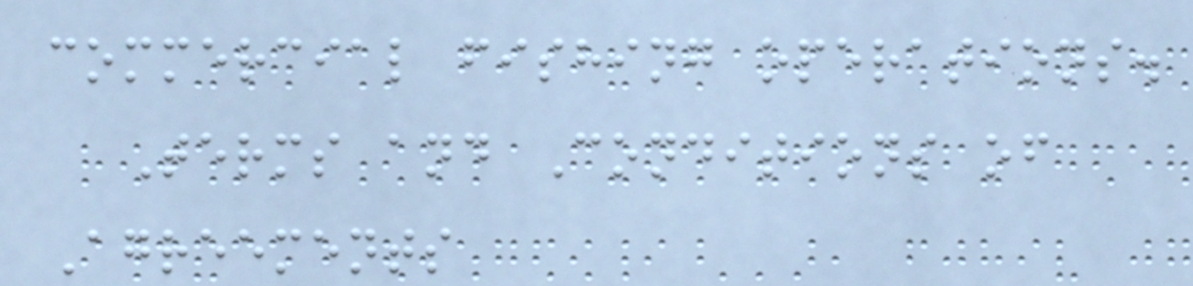commercial fishing operations.
Terms and Conditions of
Agreements
